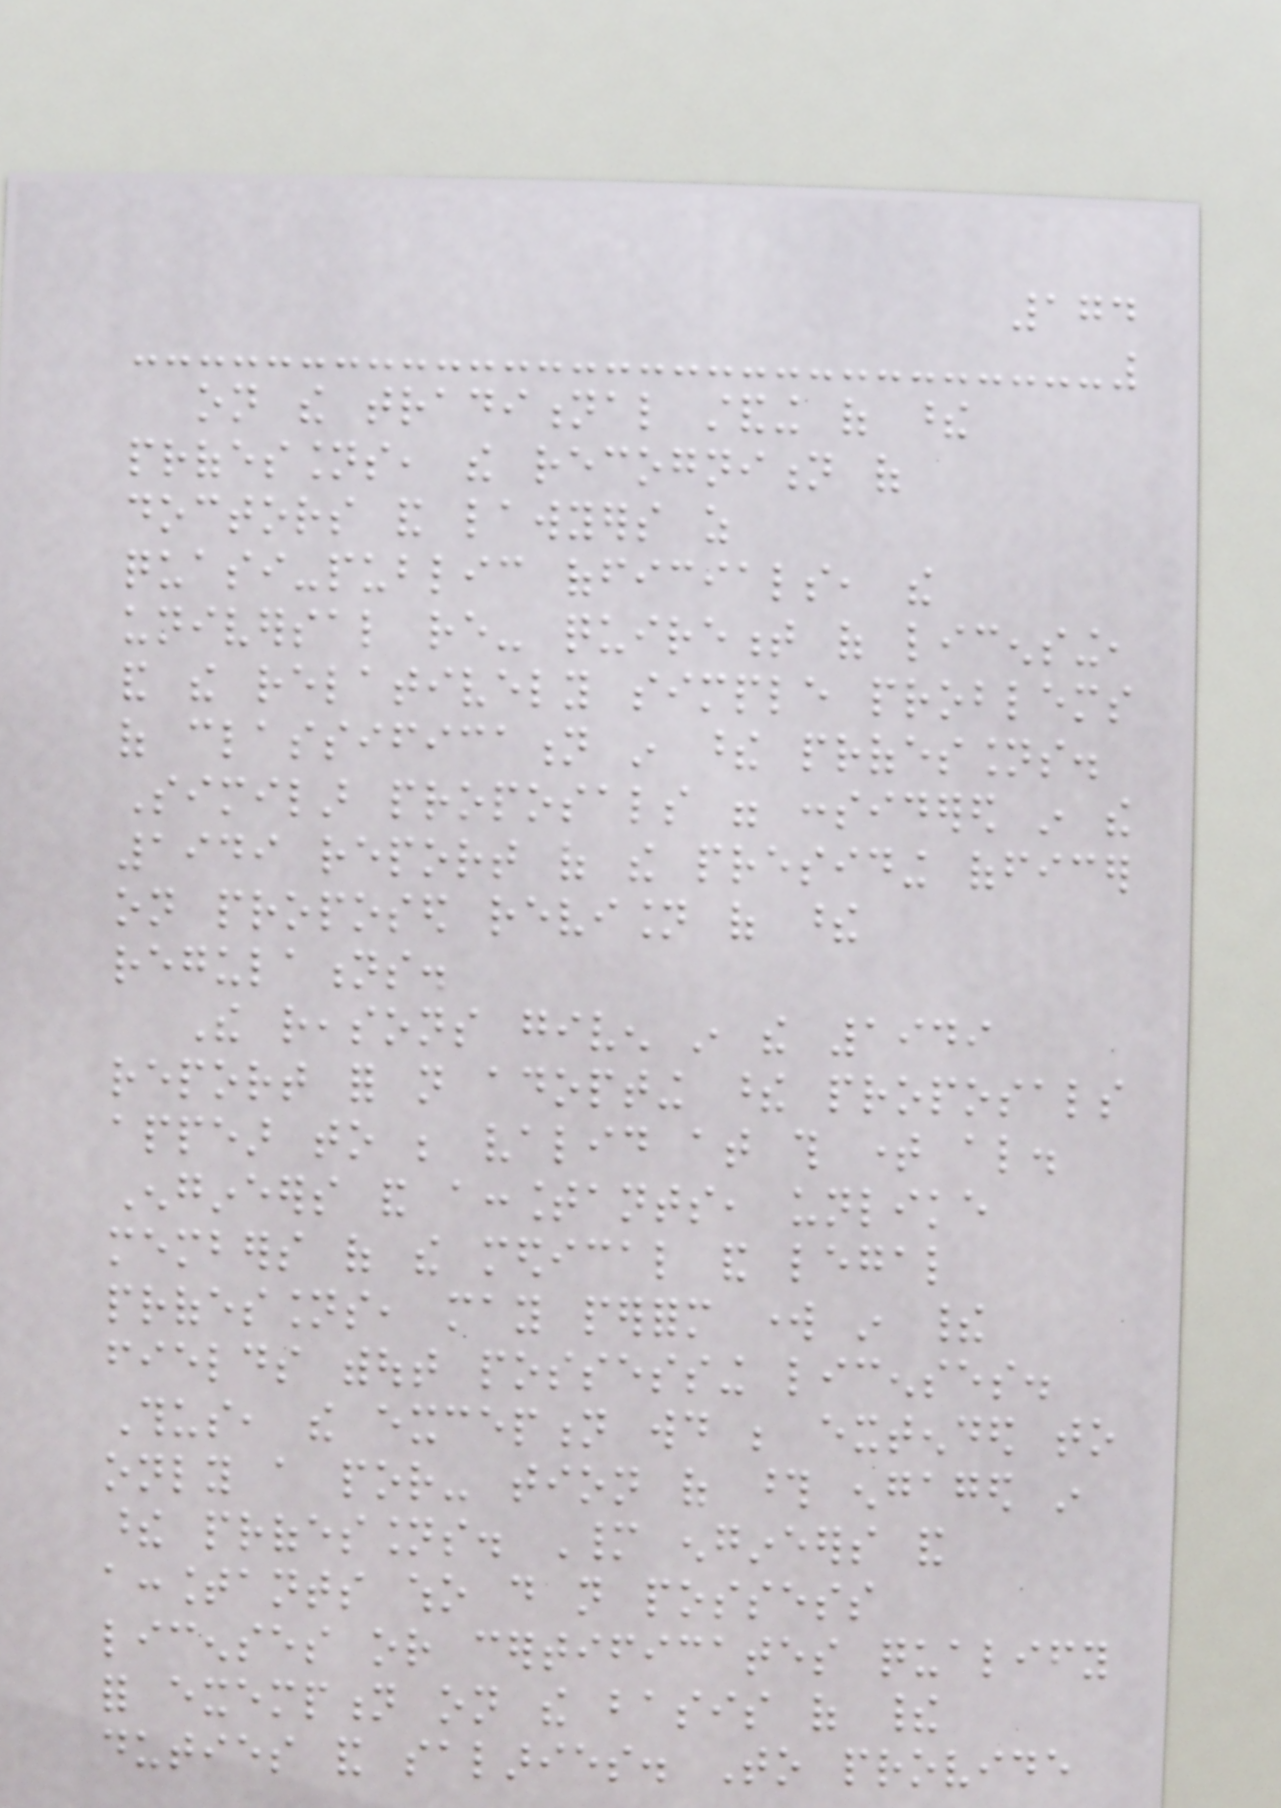174
on the traditional standing of these
professions, the recognition of
doctors and lawyers as
quasi-public officials, the
universal re- quirement of licensing,
and the relatively simple problems
of classification in these professions.
Similar proposals were considered in the
1949 report of the presiding officer
on proposed revision of these
regulations.
The reasons given in the 1949
report for not adopting these proposals
appear to be valid at this time also.
Engineers and accountants, unlike
members of the medical and legal
professions, may perform work in their
fields without possessing licenses.
Thus, the exception would be extended to
only a por- tion of those engaged in
these professions. Many engineers and
accountants who do not possess
licenses or certificates qualify
for exemption on the basis of their
duties and salaries. To provide
